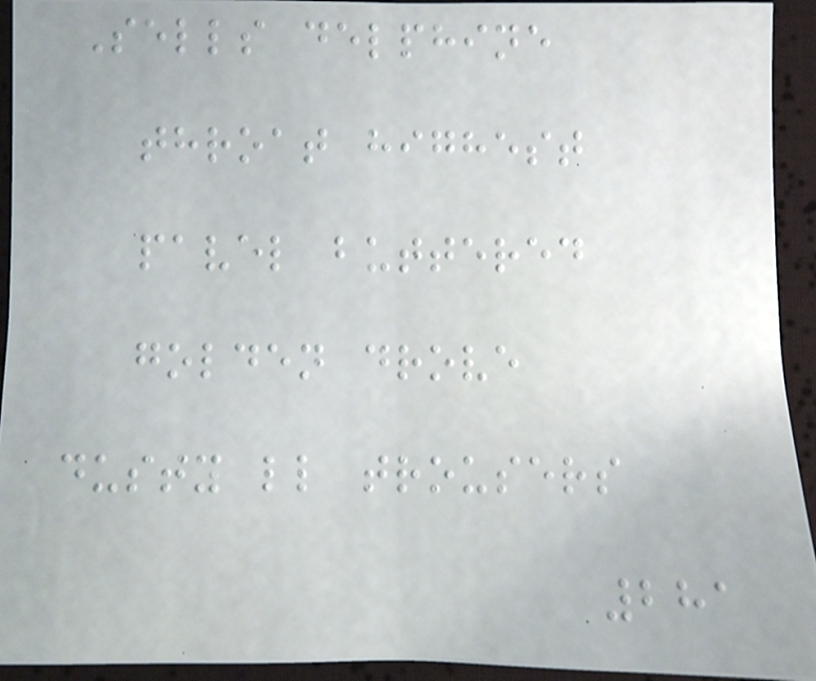Sells delphine
throat highest
pavel buttered
golden drove
dusty ll trousers
281
